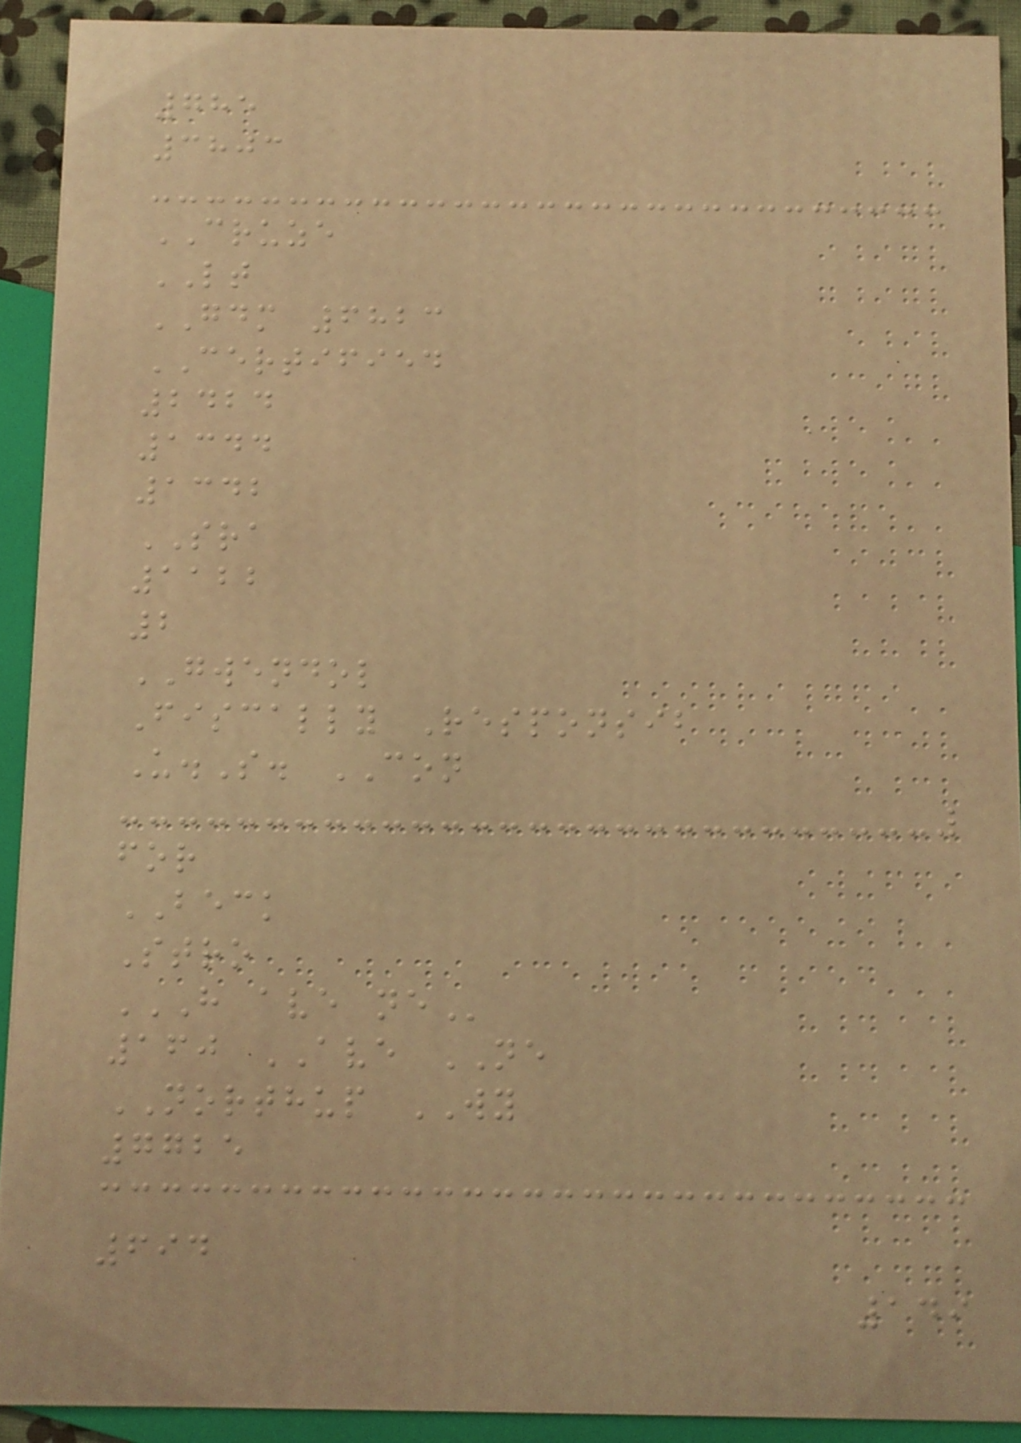785
3803
CRUZE
LT
GDM 6823
CERTIFIED
2424
1344
1342
SRA
1122
2
GWENDOL
Fiscally Responsib
U.S. CON
for
BECK
Stro
H AVE NE
160 AVE NE
NORTHUP WY
7725
694
149
